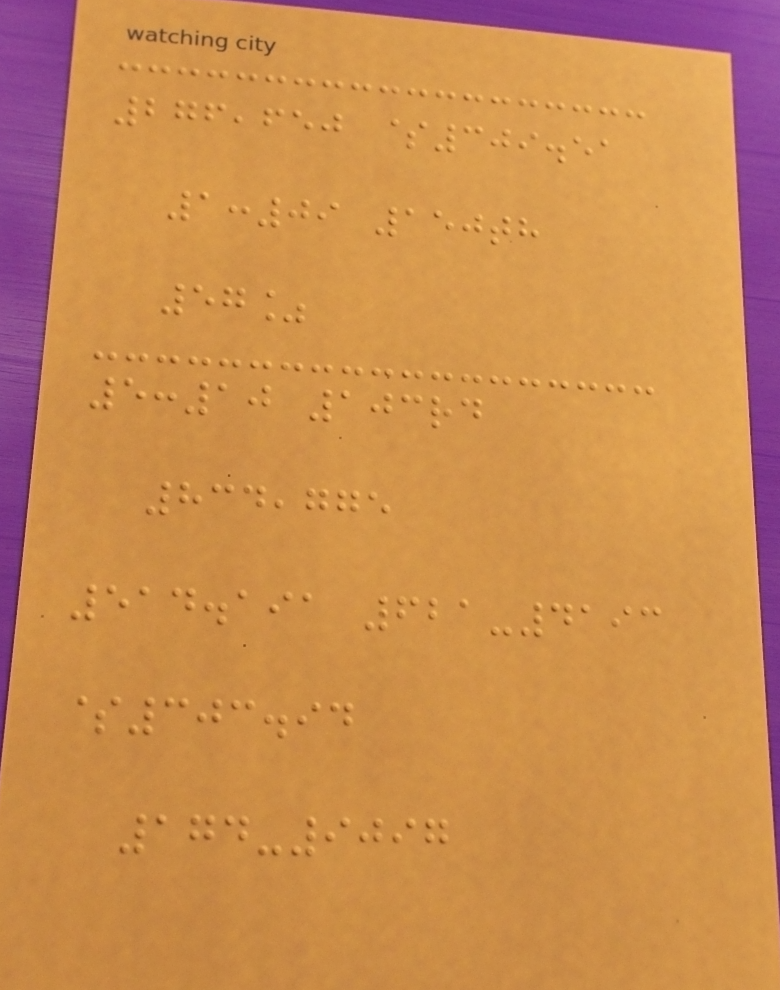276,650 $309.51
1:09 150th
57%
5:10 103rd
834,775
514.191 621-4193
$303.94
174-9097
